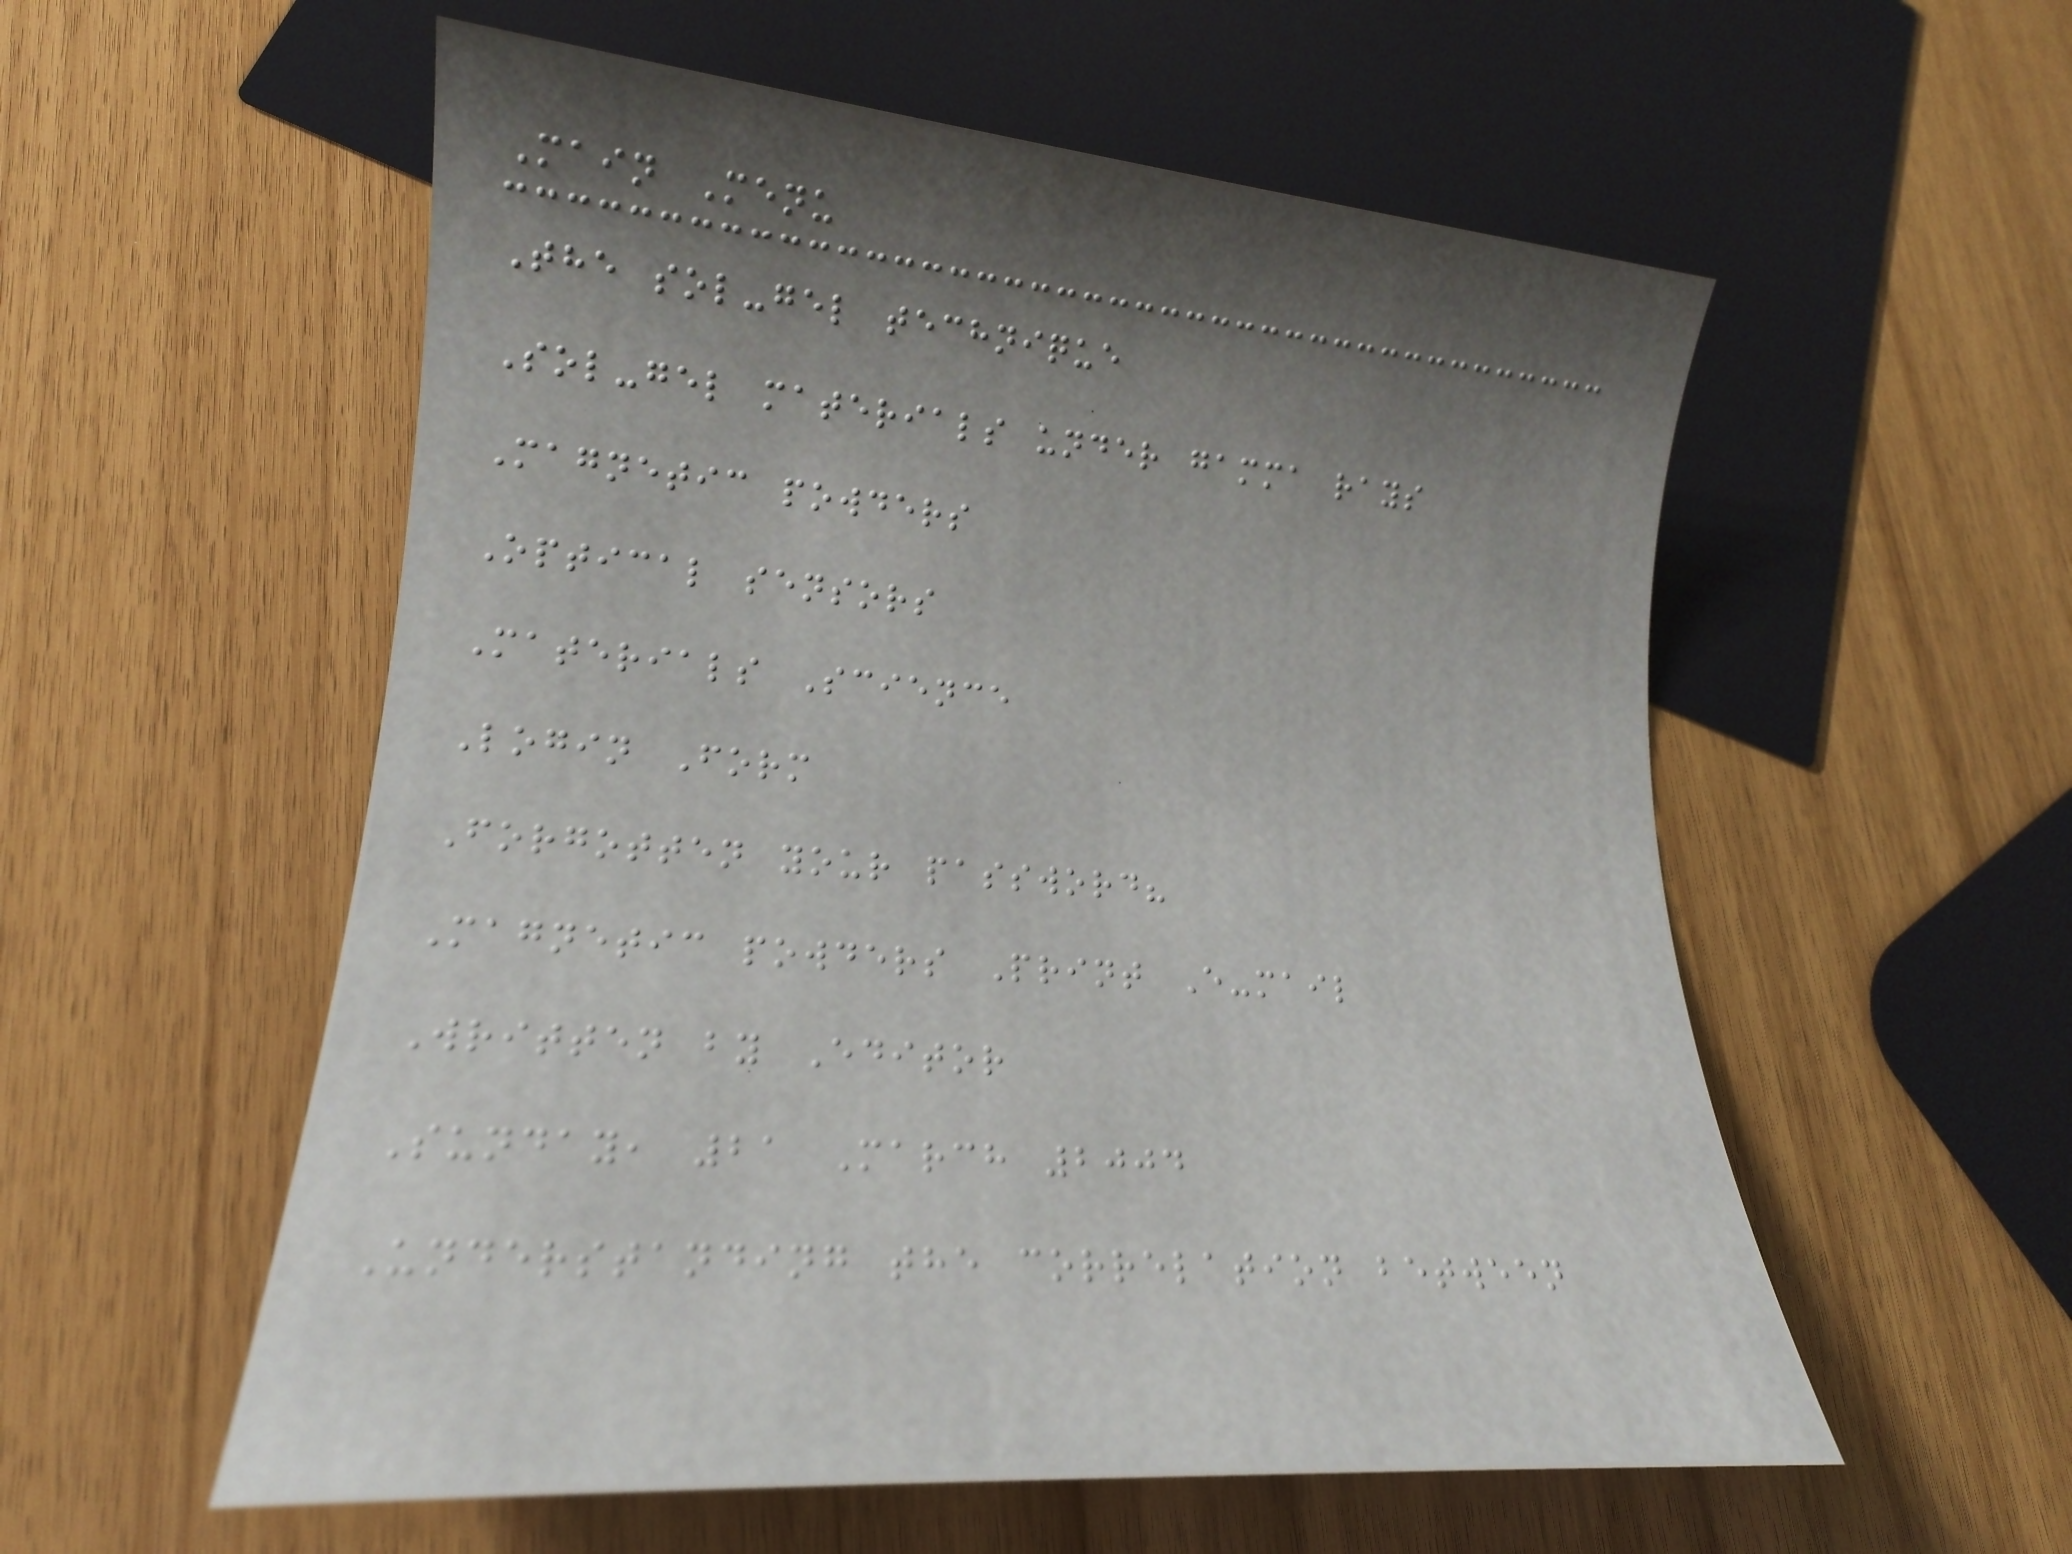Main Menu
The sol-gel technique
Sol-gel materials under gamma rays
Magnetic powders
Optical sensors
Materials Science
Login Form
Forgotten your password?
Magnetic powders Print E-mail
Written by Editor
Sunday, 21 March 2004
Understanding the correlation between
